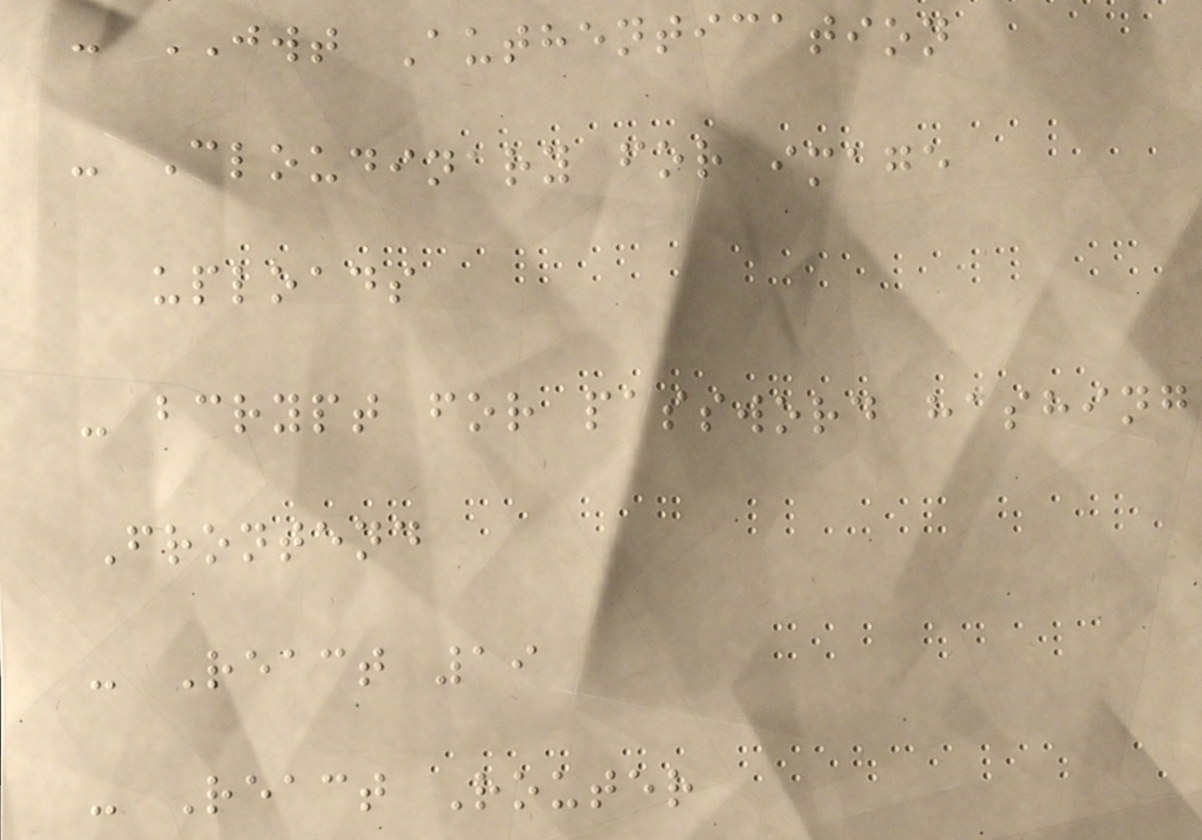- JWT Authentication
- Cloudinary for image
uploads
- bcrypt for password hashing
Frontend
- React 19
- React Router
